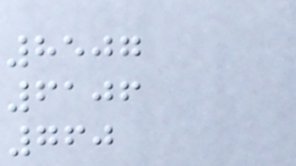8507
6106
760
